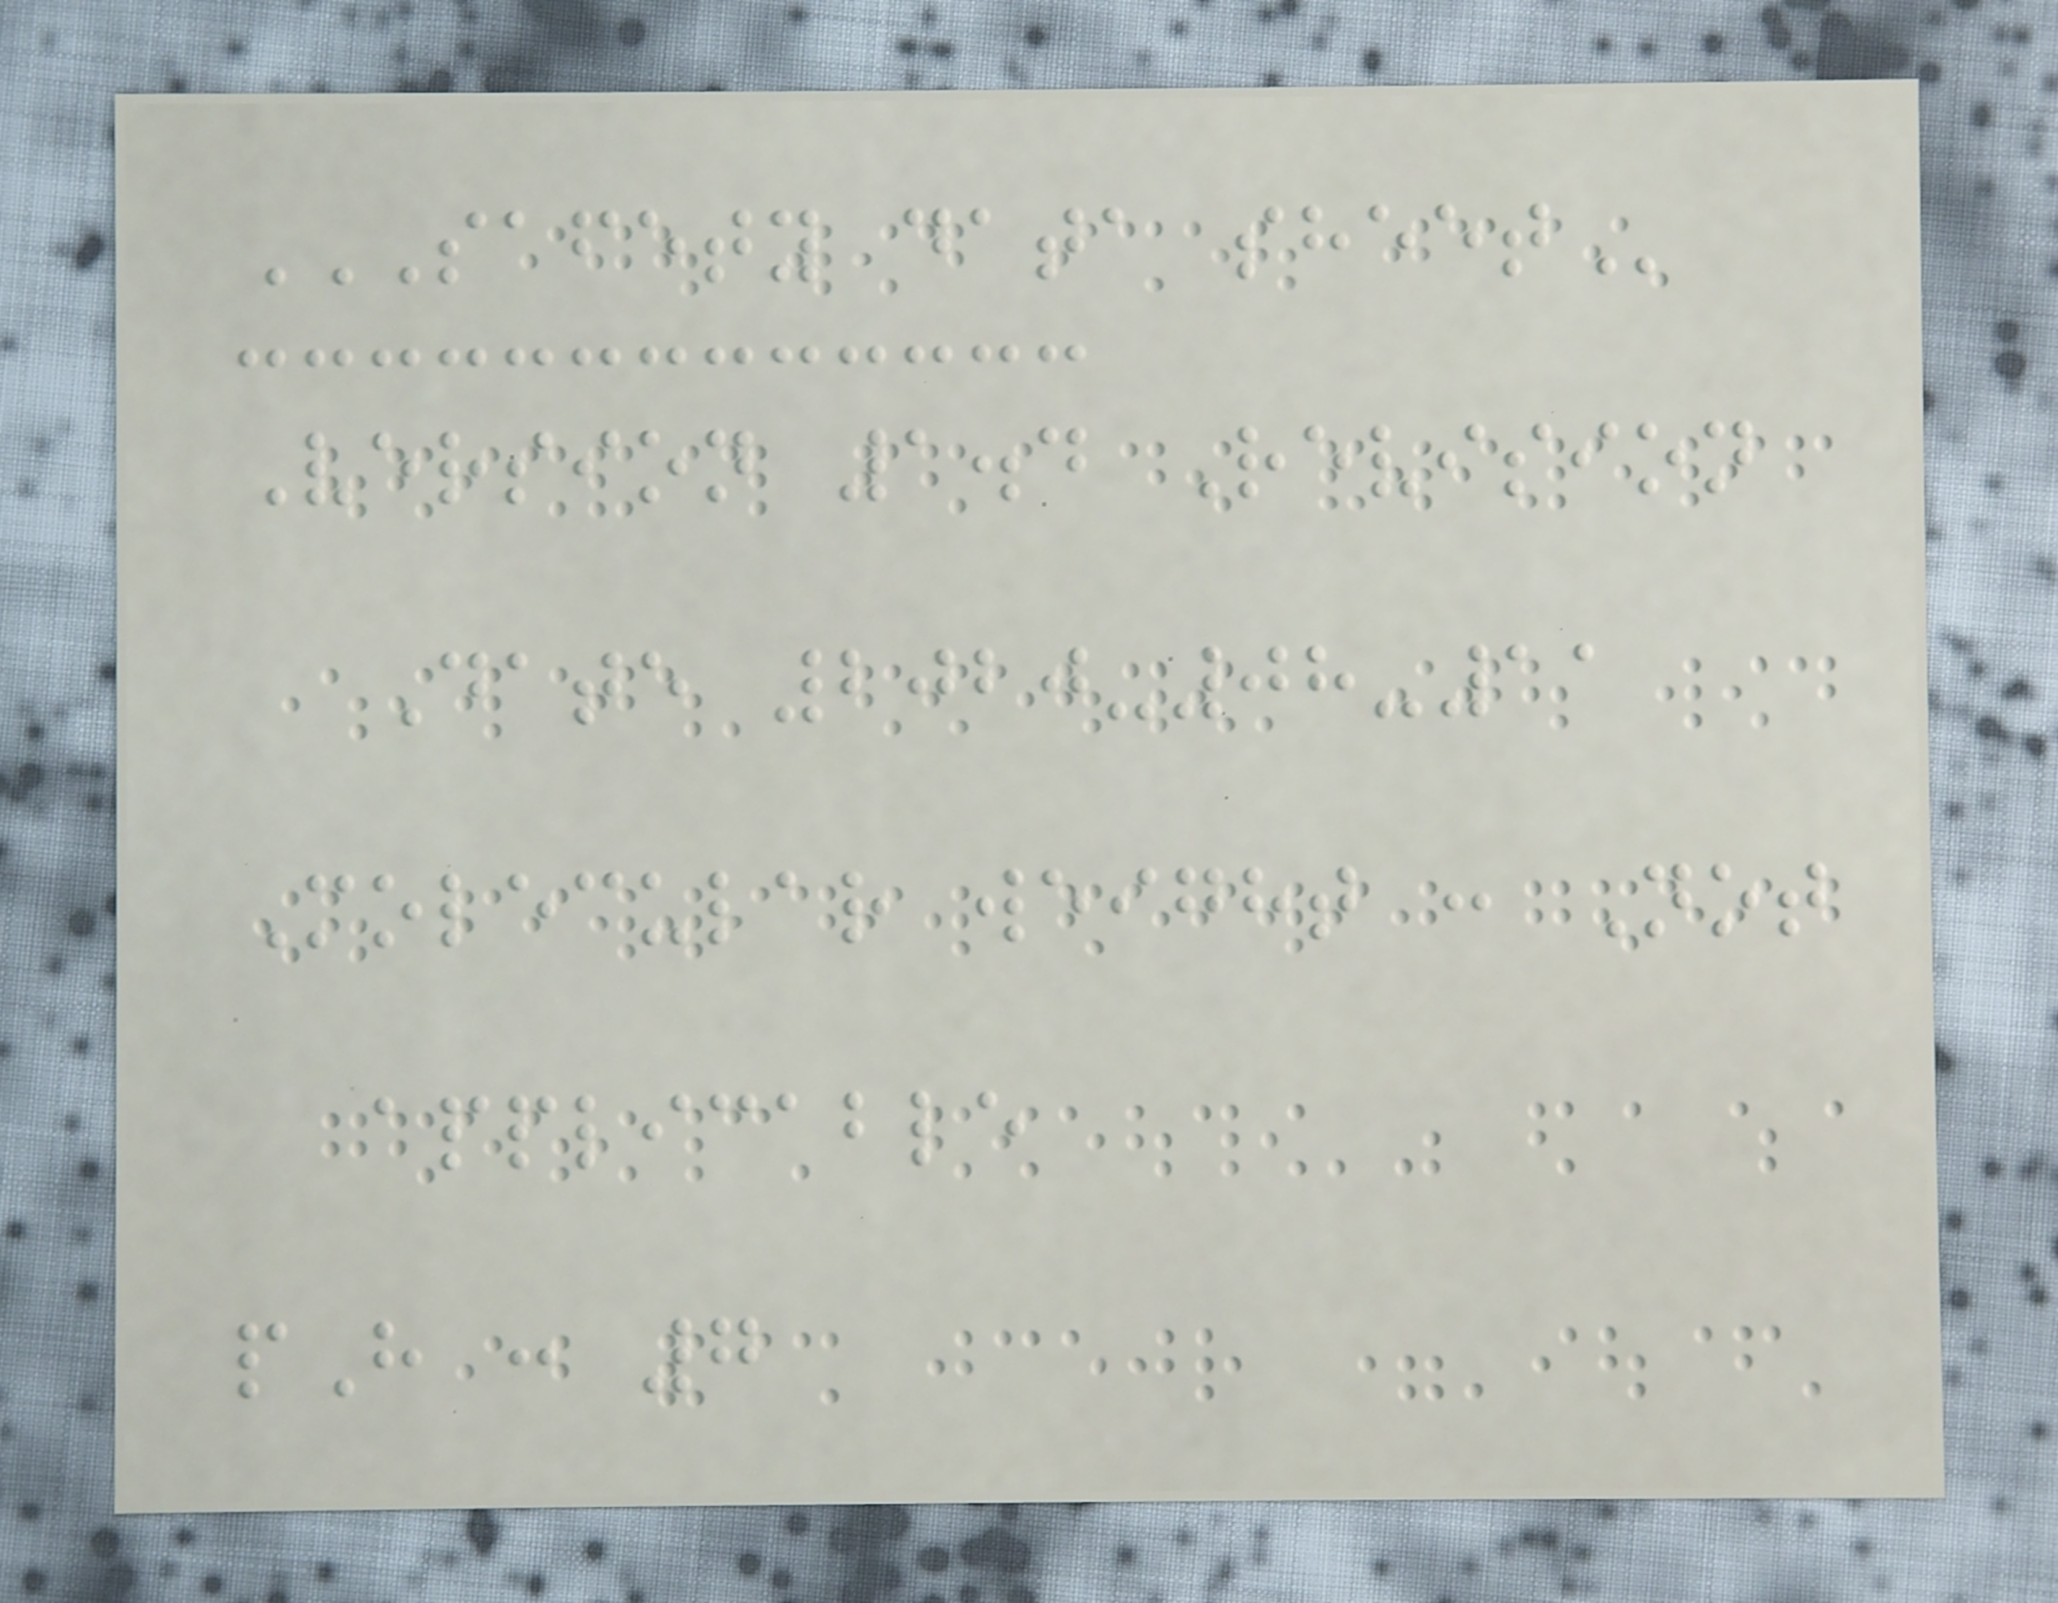SAFETY DATA SHEET
Version 1.4 Revision
Date 2020-08-11
Molecular weight : Not
applicable
pH : 7
